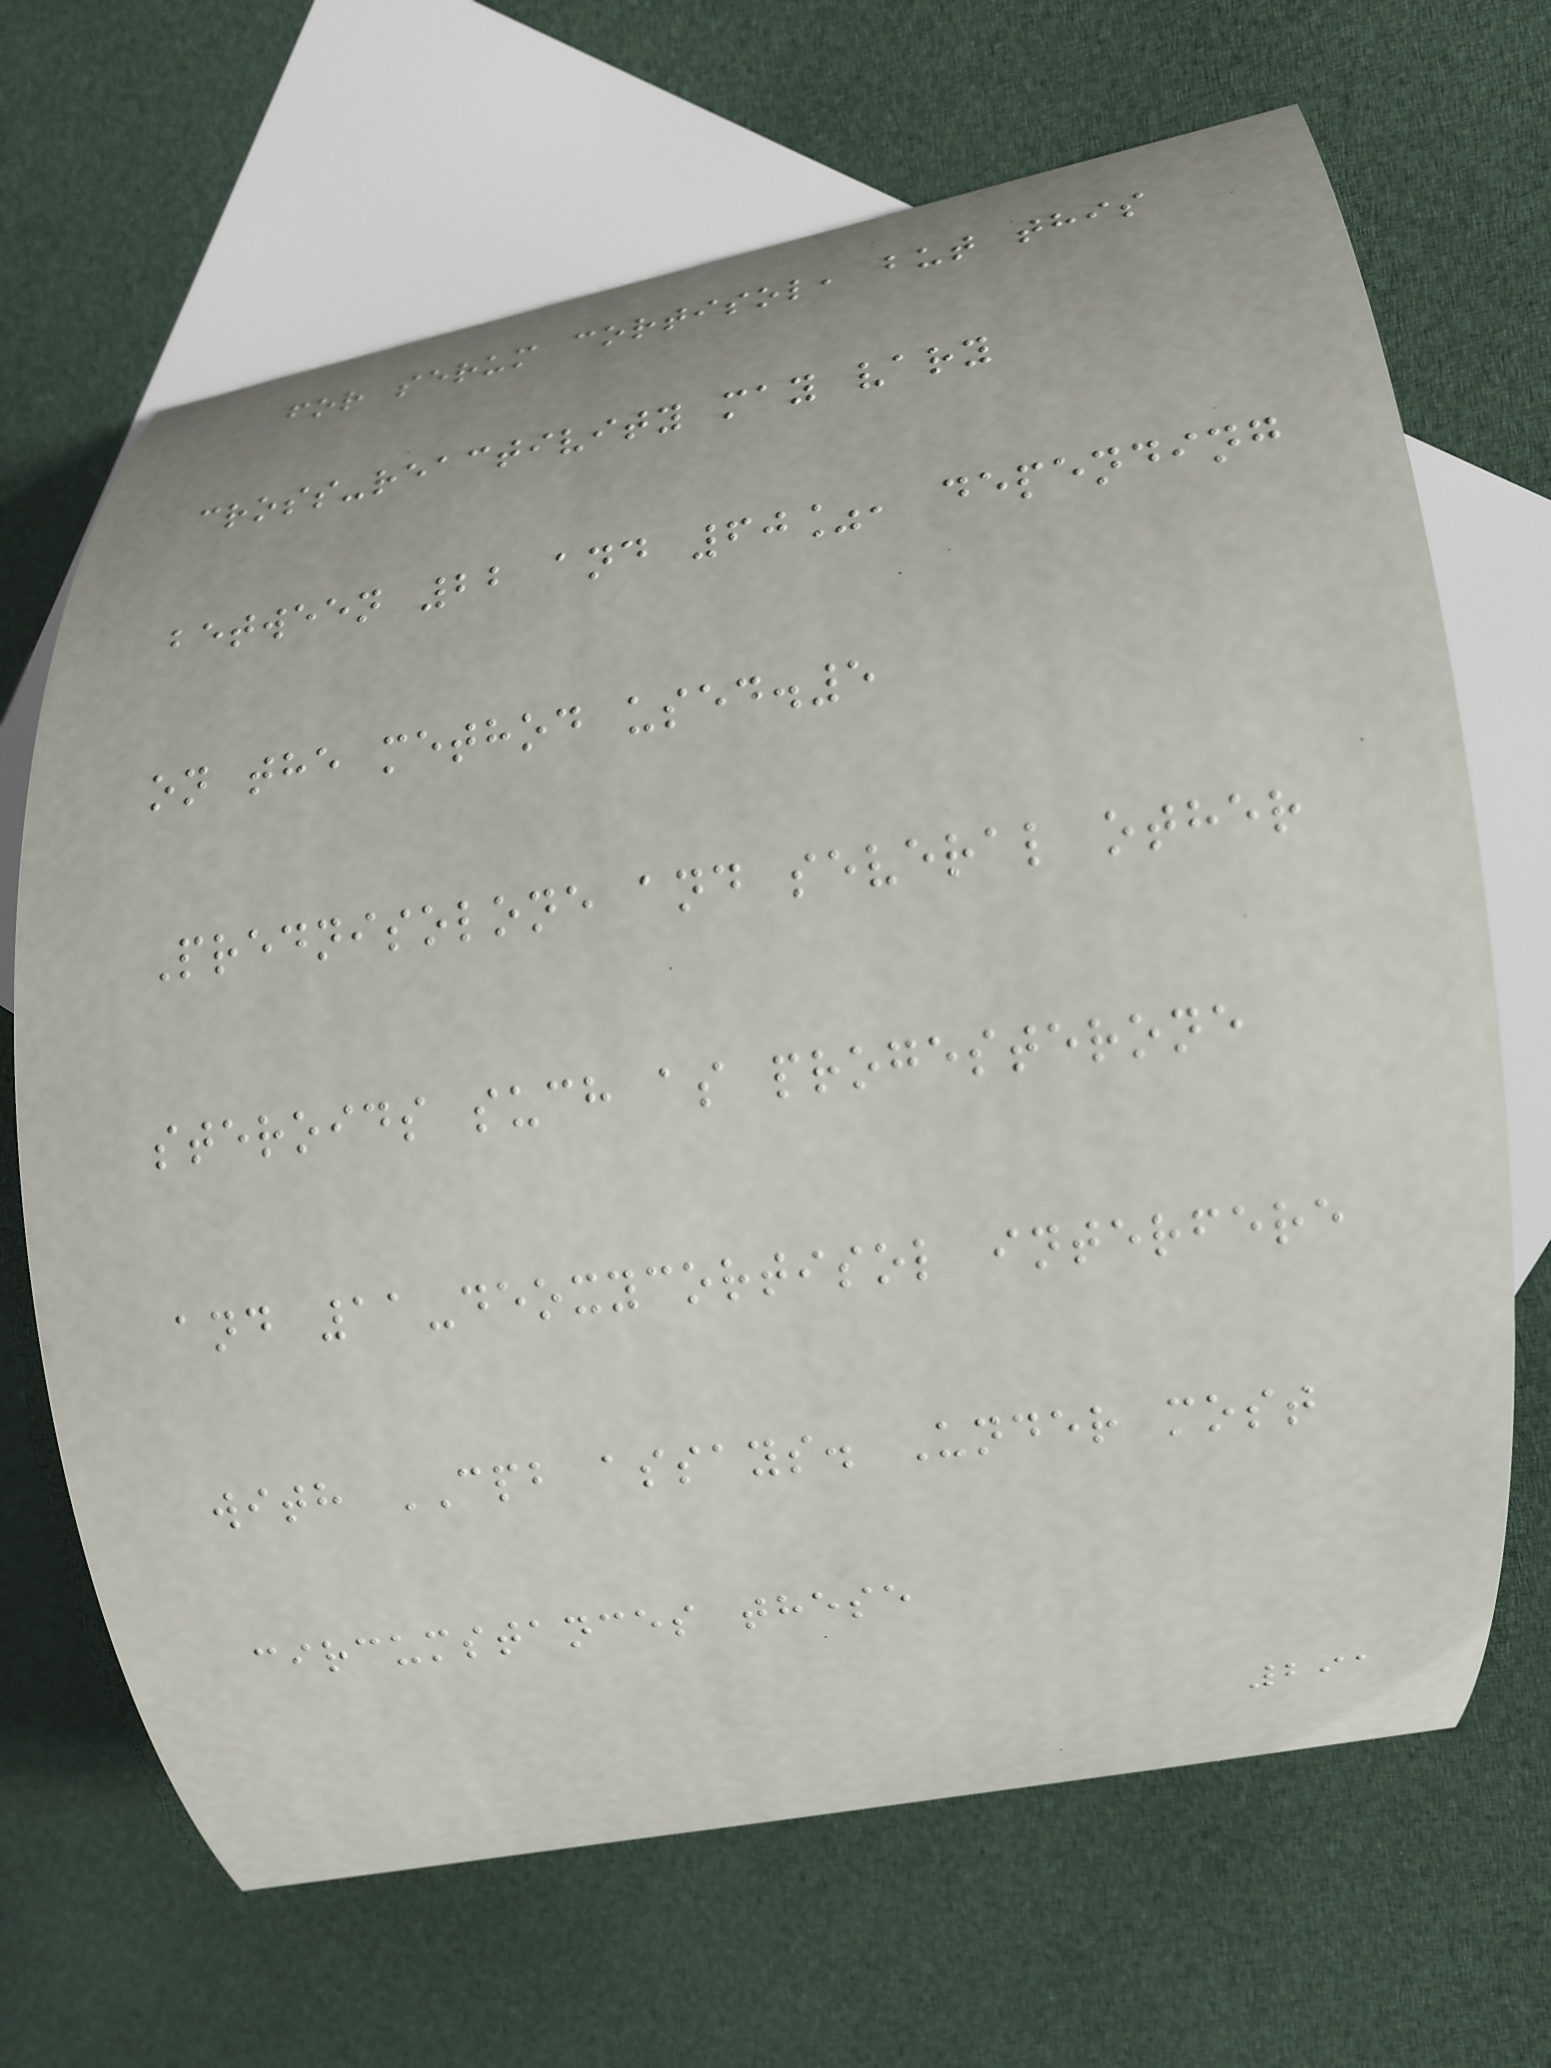for serum cortisol, but this
cross-reactivity may vary
between 22 and 60%, depending
on the method used.5
Prednisolone and several other
steroids such as progesterone
and 11-deoxycortisol interfere
with CPB assays. Under most
circumstances these
291
